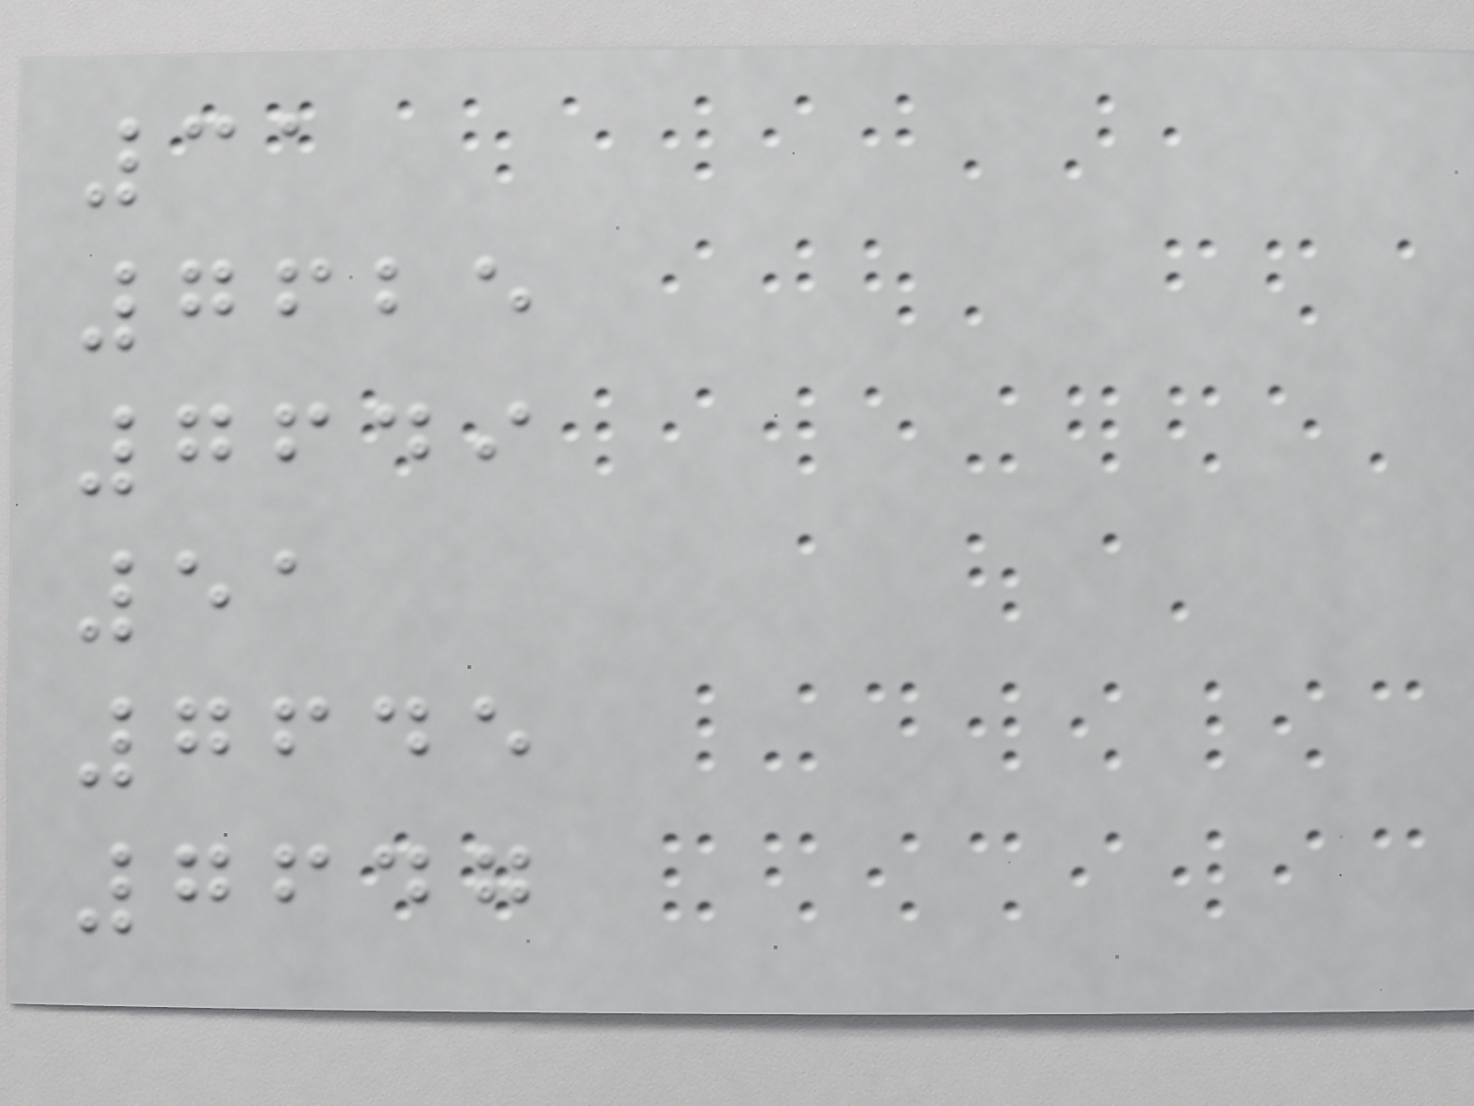31
7625
7649
51
7645
7647
